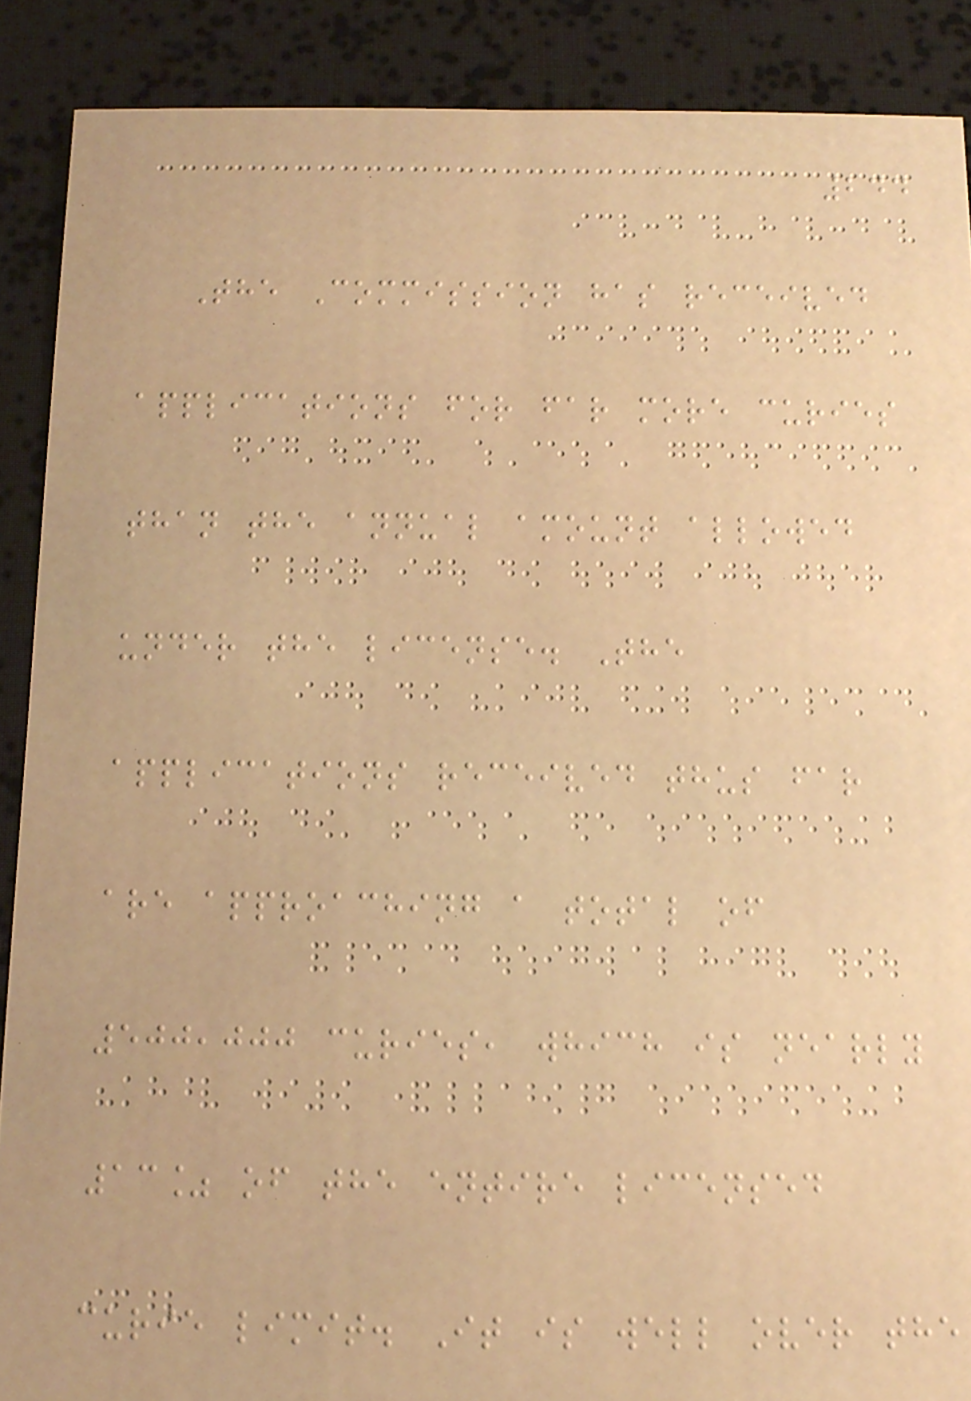244
The Commission has received
applications for far more curies
than the annual amount allowed
under the license. The
applications received thus far
are approaching a total of
500,000 curies, which is nearly
13% of the entire licensed
curie limit. It is well over the
